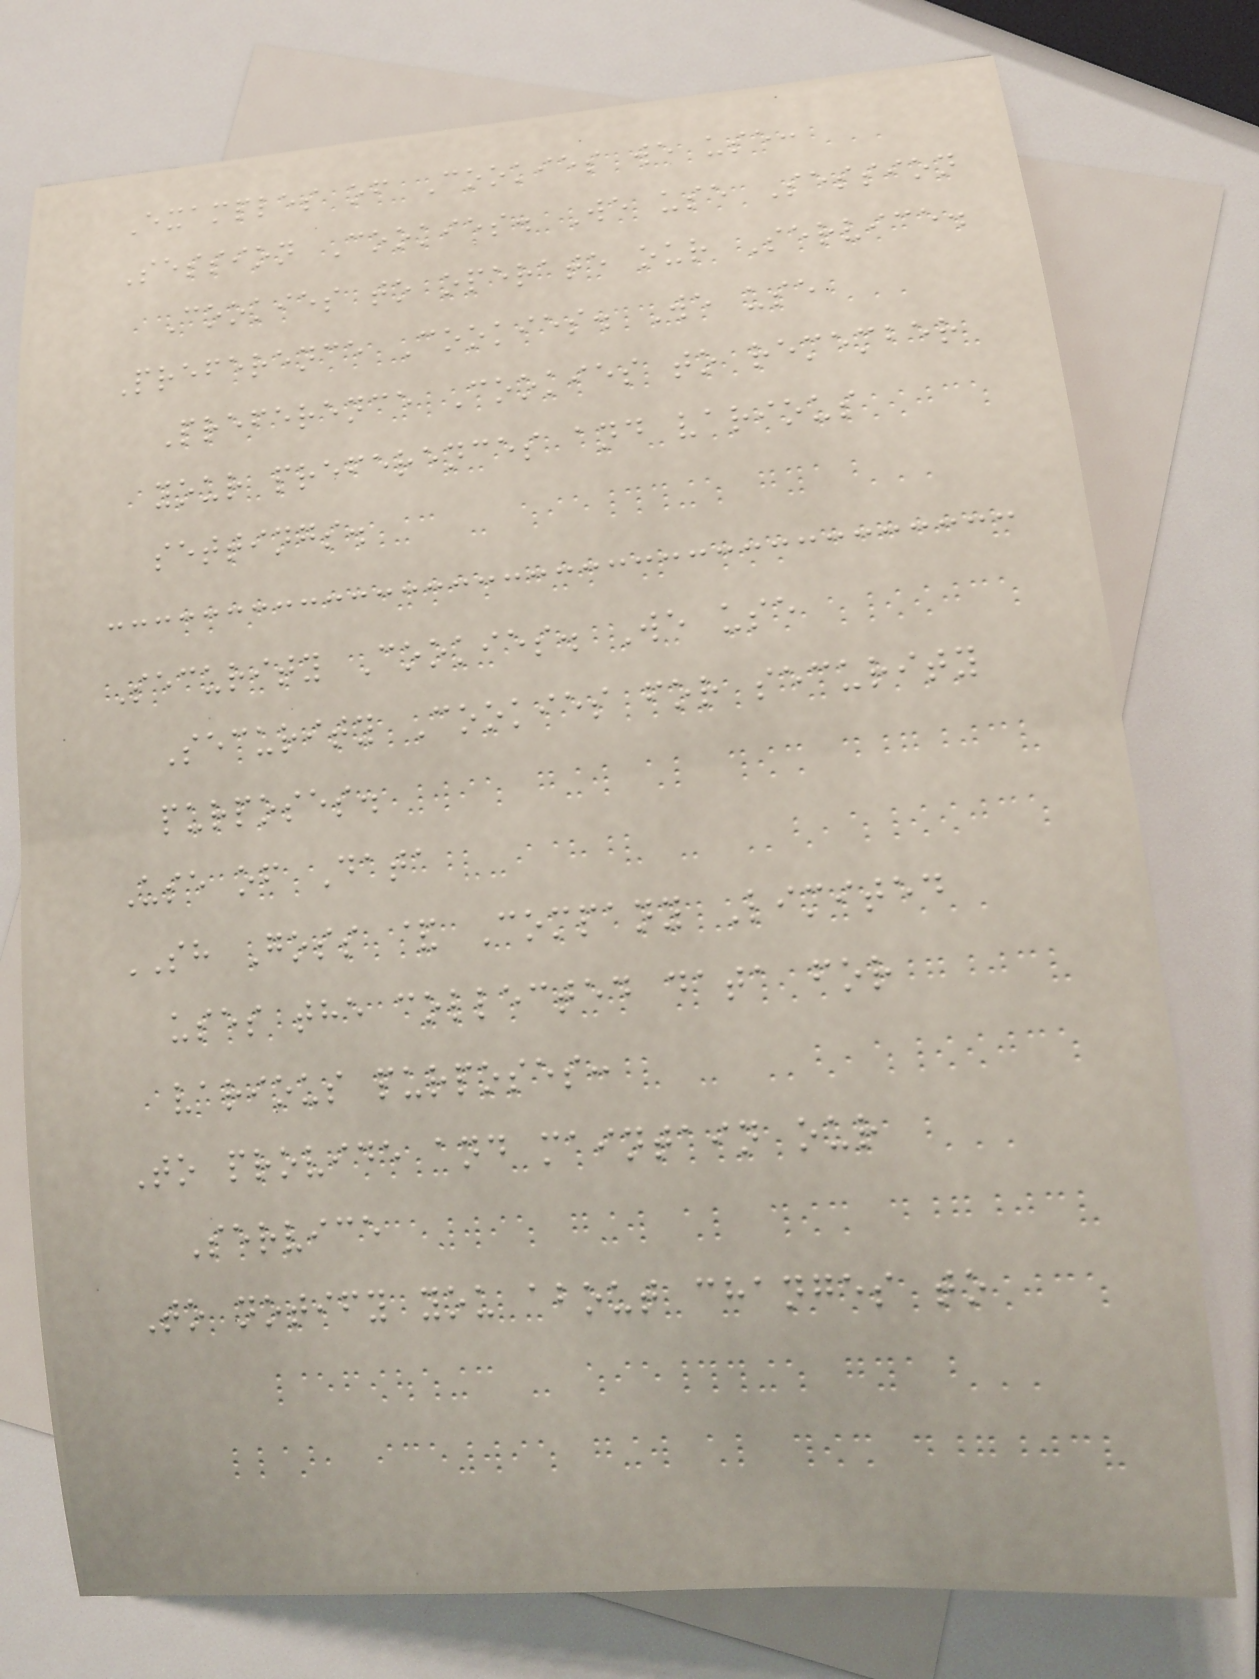Examples of Cookies we use:
Session Cookies. We use Session
Cookies to operate our Service.
Preference Cookies. We use
Preference Cookies to remember
your preferences and various
settings.
Security Cookies. We use
Security Cookies for security
purposes.
Use of Data
SH Goss & Company Limited
uses the collected data for
various purposes:
To provide and maintain our
Service
To notify you about changes to
